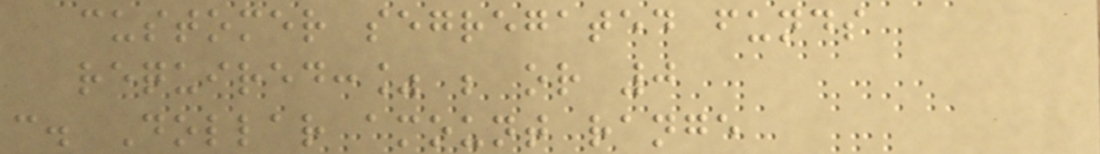customer segregated funds
required:% ; or 0
c. Dollar amount range
